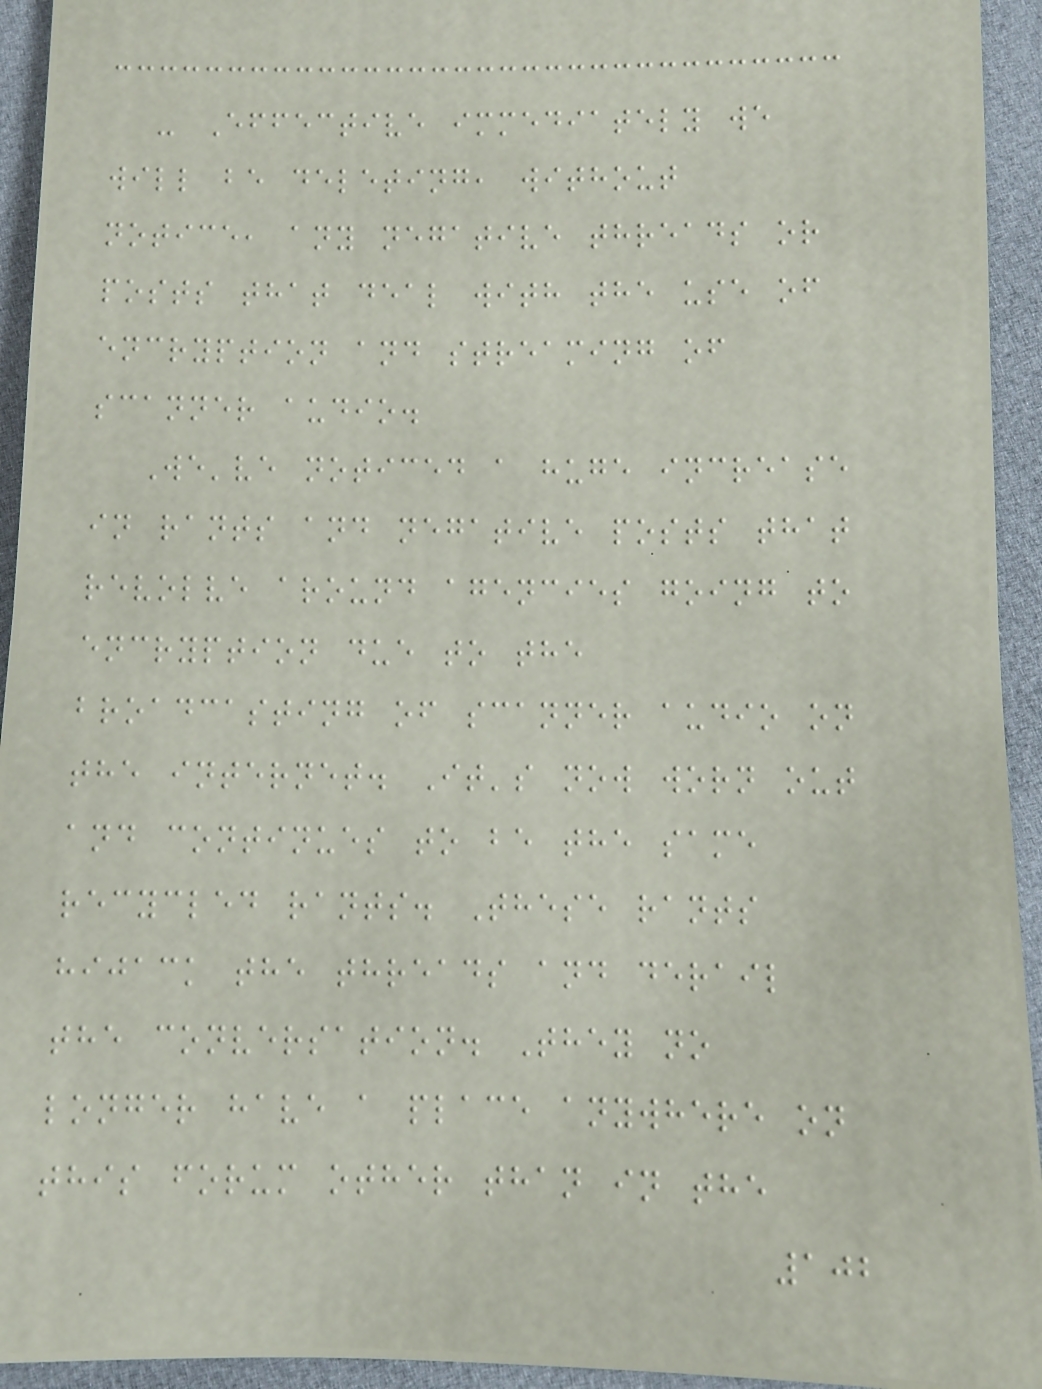- Effective immediately we
will be deleting, without
notice, any negative threads or
posts that deal with the use of
encryption and streaming of
scanner audio.
We've noticed a huge increase
in rants and negative posts that
revolve around agencies going to
encryption due to the
broadcasting of scanner audio on
the internet. It's now worn out
and continues to be the same
recycled rants. These rants
hijack the threads and derail
the conversation. They no
longer have a place anywhere on
this forum other than in the
102
